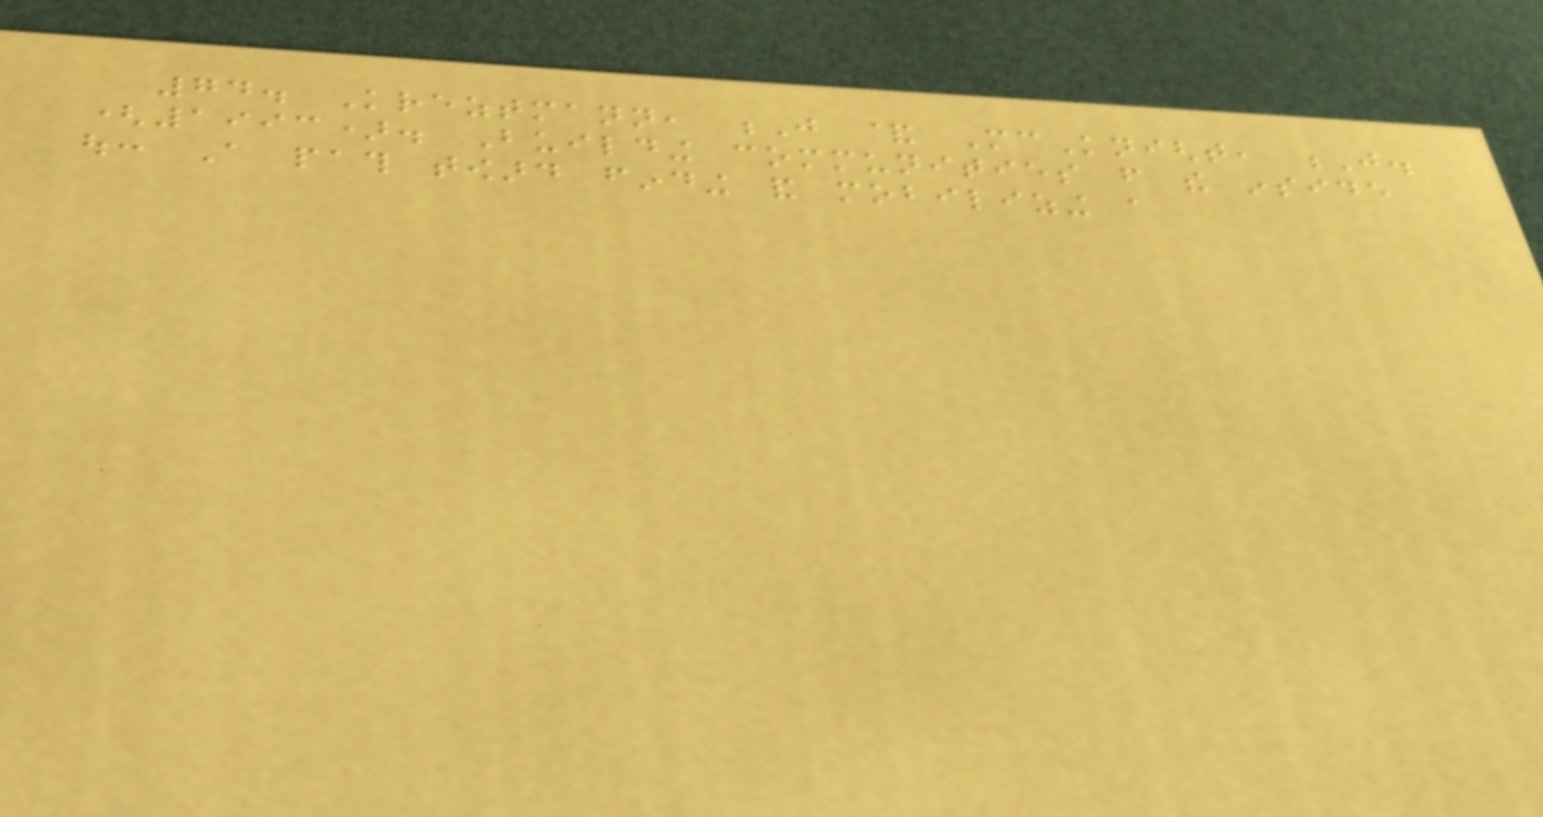74. Kreztmann, J & McKnight, J.
(1993). Building communities from the inside
out: A path toward finding and mobilizing a
